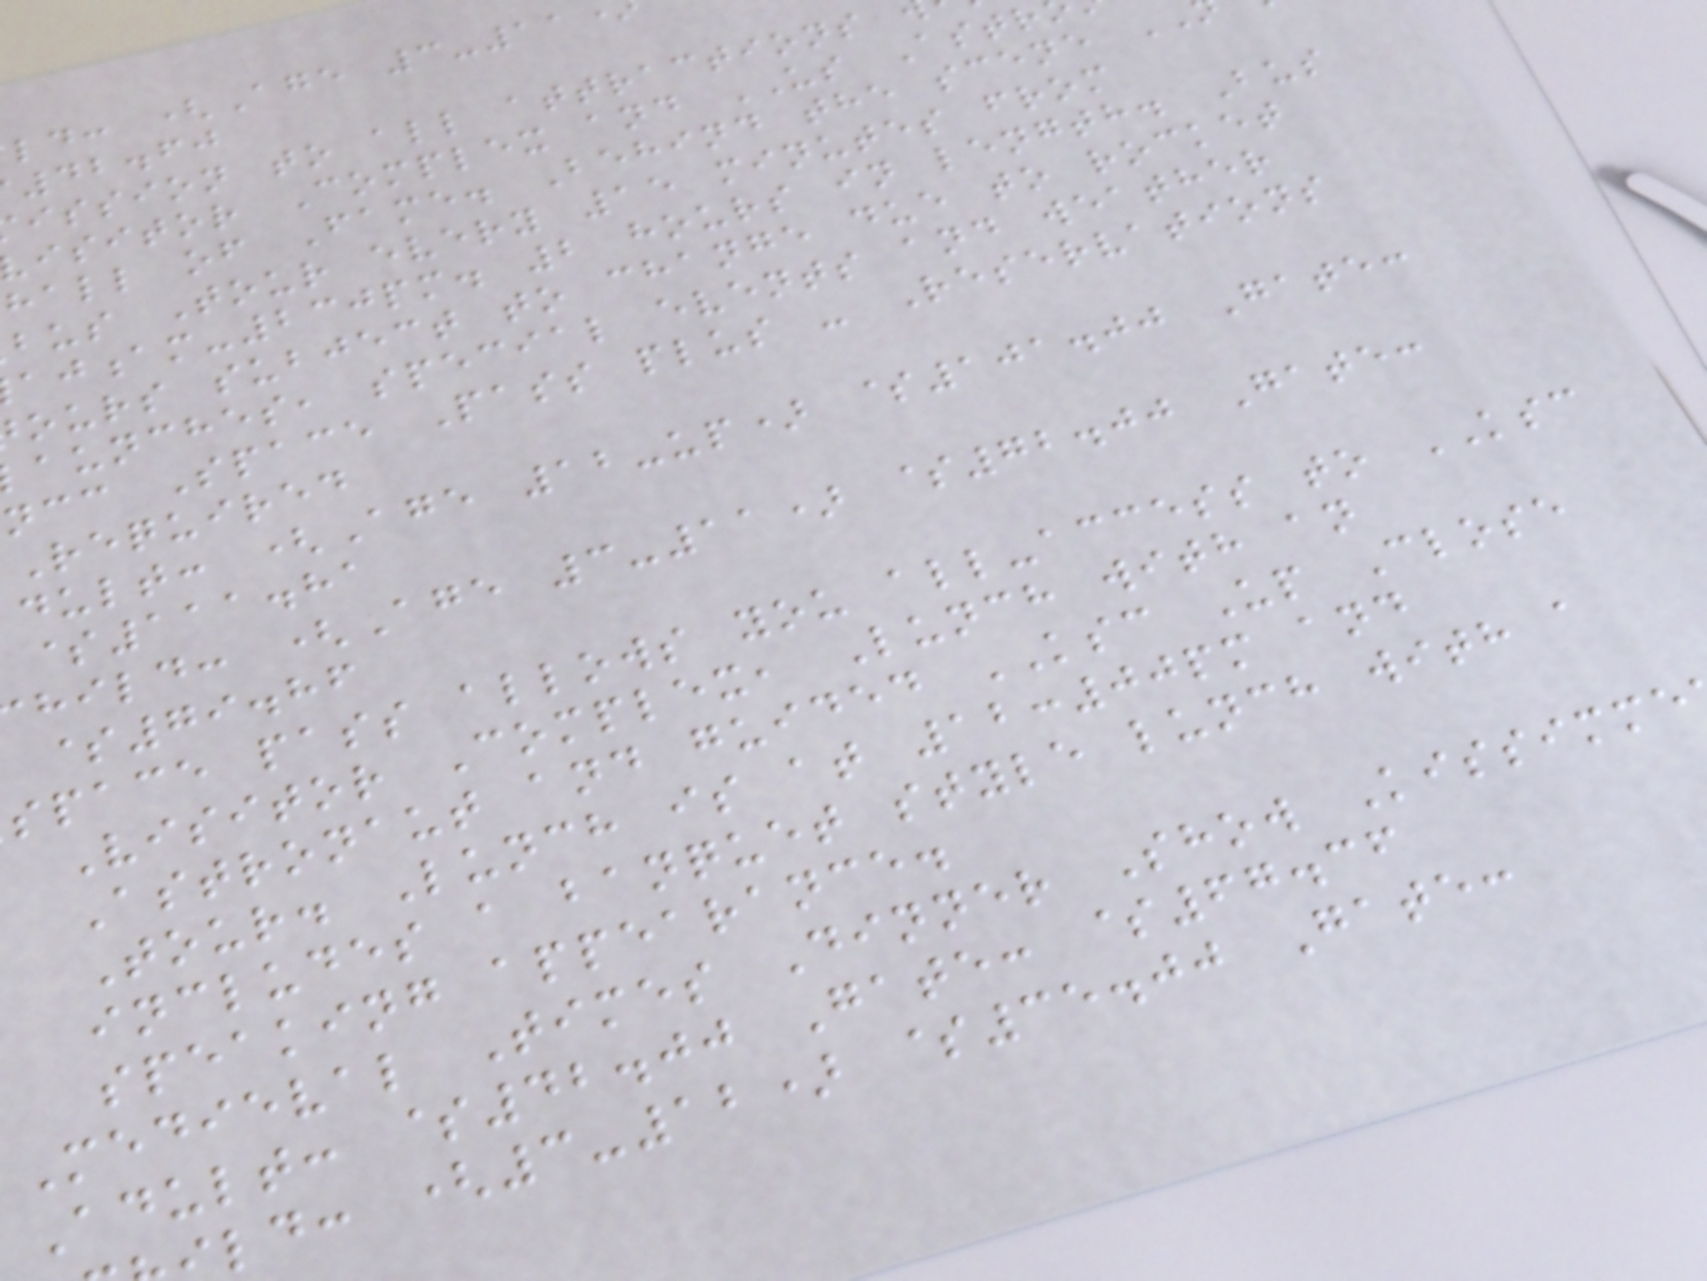ld: (Age 3-11
42.60
ission to all attractions
isitor Complex and US Astr
hall of Fame. Behind the scene
bus Tour every 15 minutes from
am-230pm. 2 hours in length. Bus
ours subject to change due to rocket
aunches, special events and weather
ncc Space Pass plus - Reservations
Required
dult: (Age 12-up) $101.00 Gate:
$111.81
hild: (Age 3-11) $72.00 Gate:
$79.86
space pass allows you all-access to KSC
Visitor Complex, Lunch with an
Astronaut and guided KSC Up Close
Tour. Lunch is at 12:00pm and
includes a banquet style lunch with a
speaking appearance.
Medieval Times Dinner Show Kissimme
Adult: $42.00 Gate: $67.36
ld: (3-12) $35.00 Gate:
